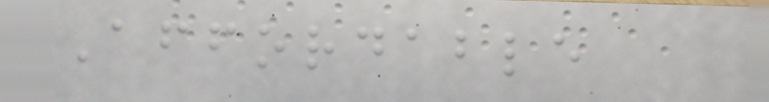Affordable
